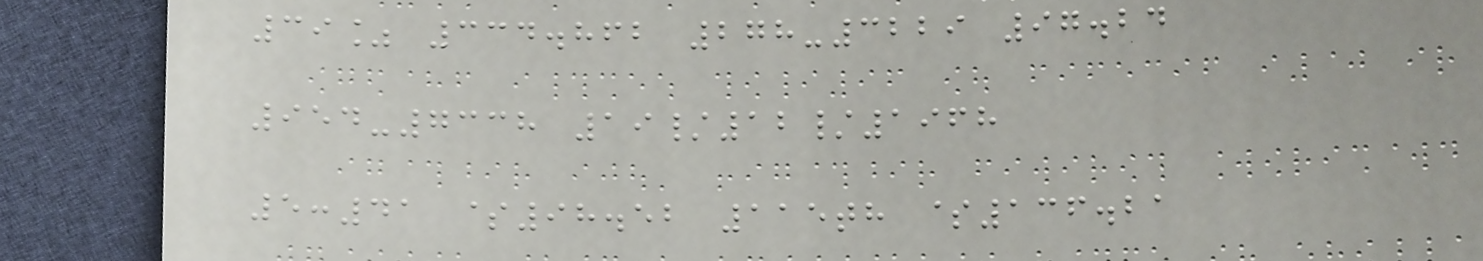39% 334.862 278-3229 97.24
954-7338 19/12/1968
5:41 $98.52 115th $136.21
